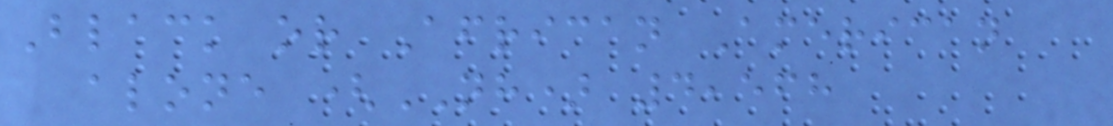Black or African American
alone (NH) 4,568
